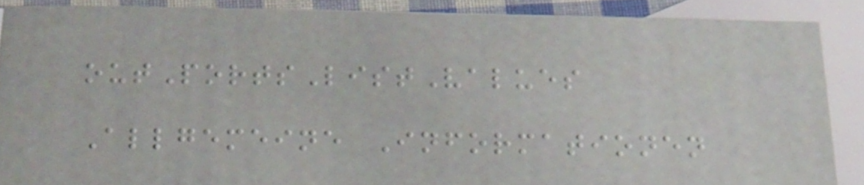outPortsListValues
Allgemeine Informationen
